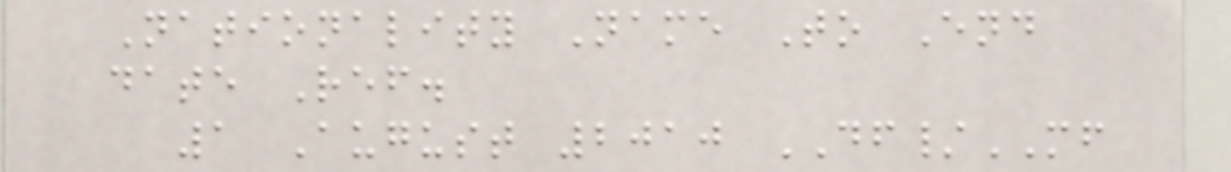Nationality Name To End
date Ref.
1 August 2010 DF/MF
